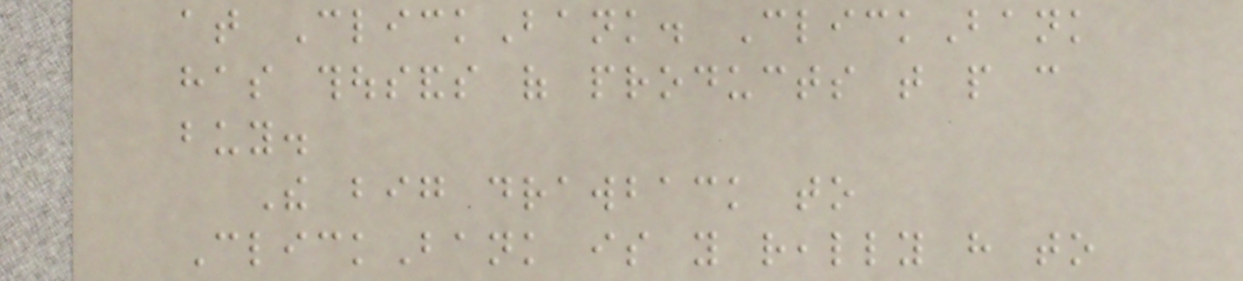at ClickBank. ClickBank
has thousands of products that people can
buy.
The big drawback to
ClickBank is you really have to
